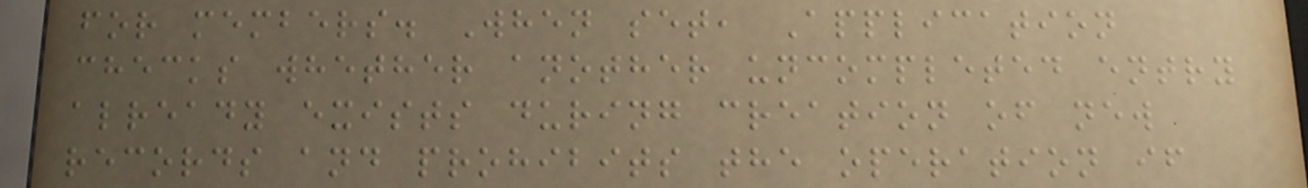for members. When set, Application
checks whether another uncompleted entry
already exists during creation of new
records and prohibits the operation if
